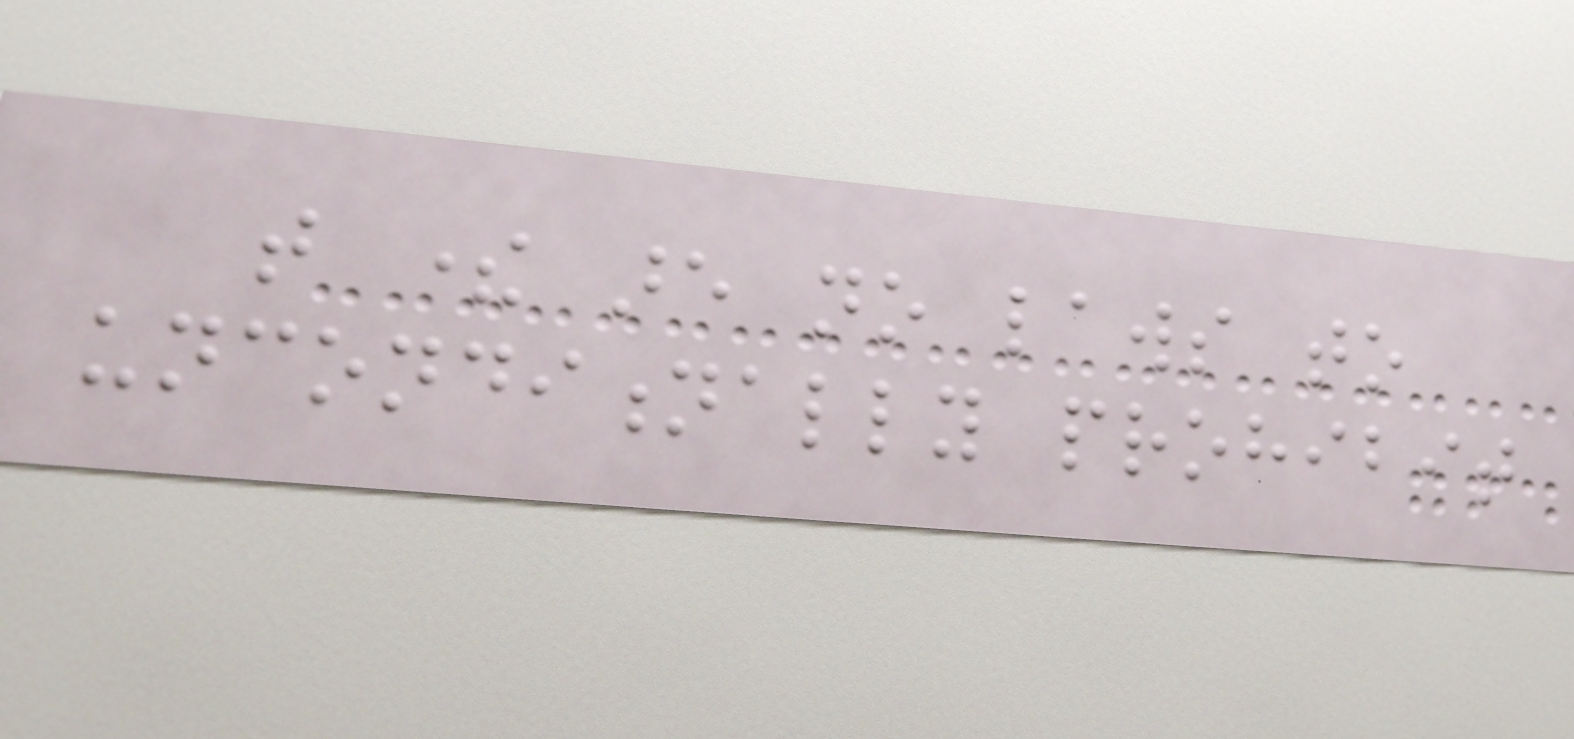that there are no laws to
unconditionally prohibit
